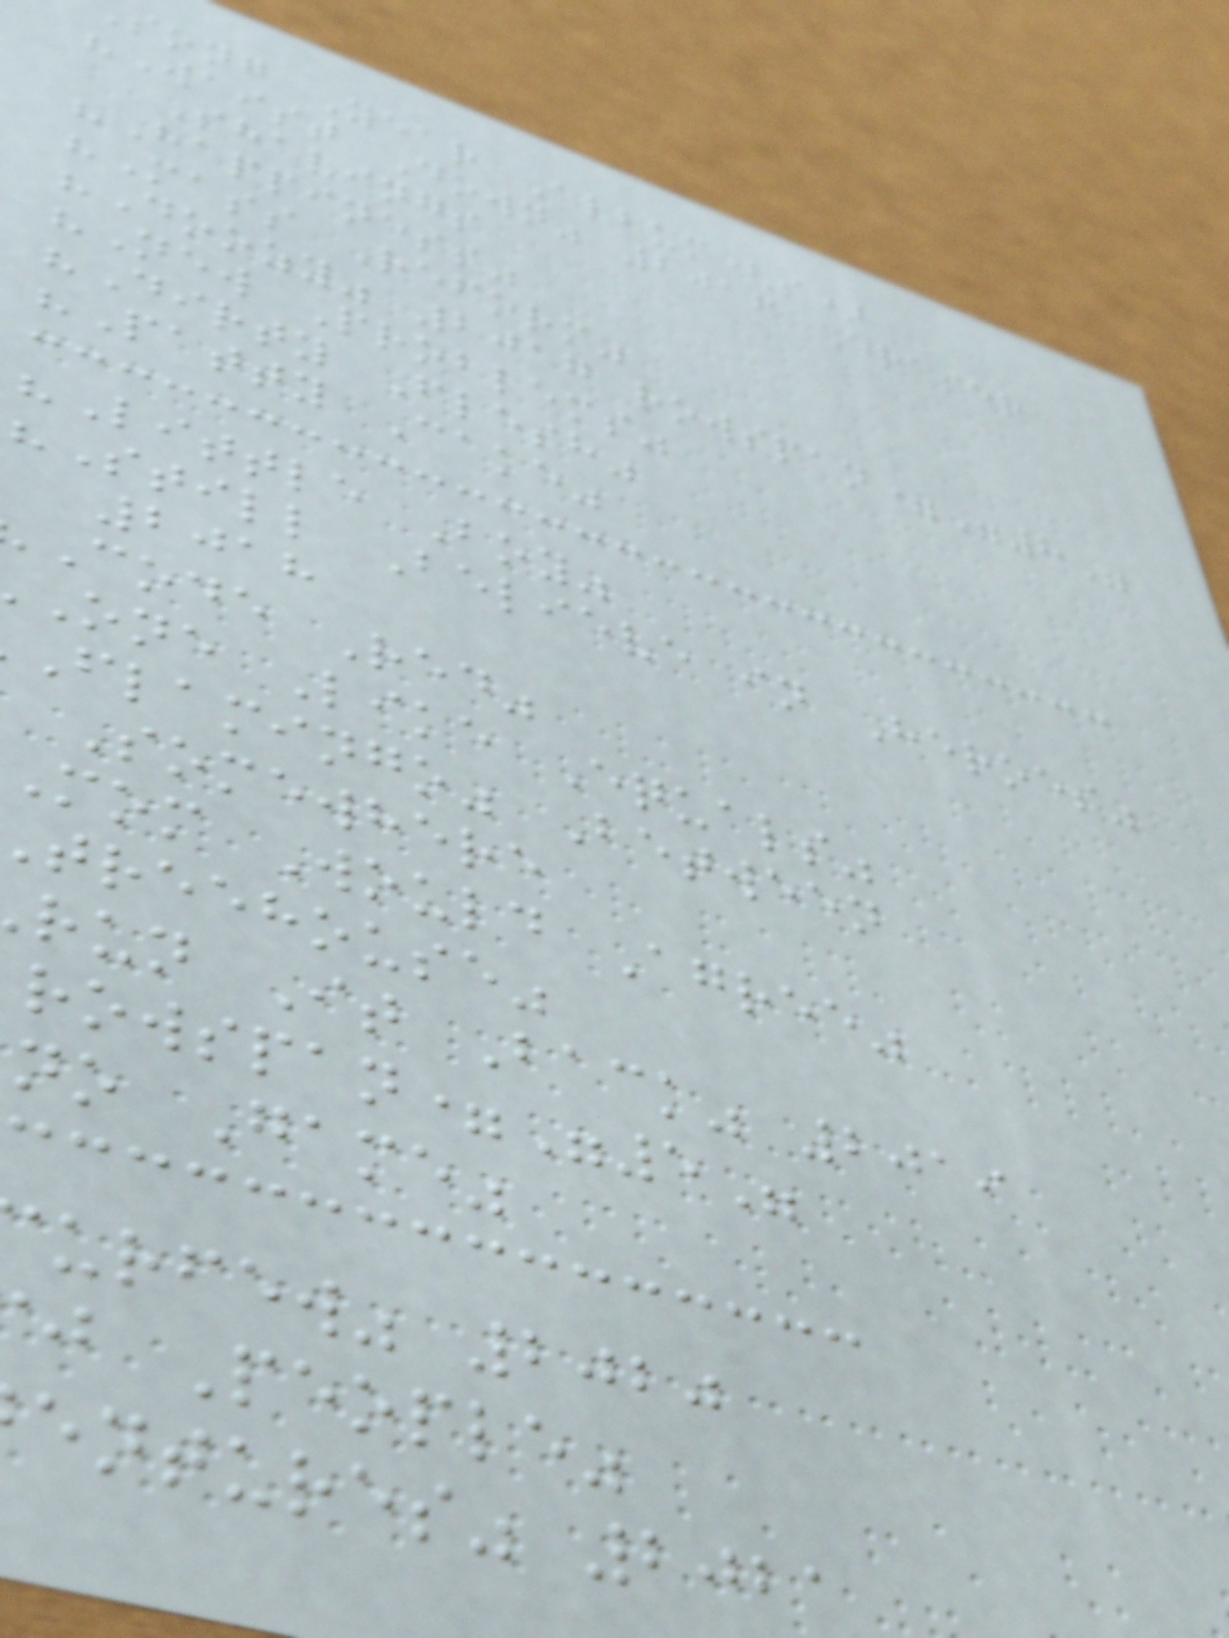song Year Album(s)
"Waist Down" 2016 Eraser
Shavings
"Happiness"
"Mass Reform"
"Doozy" 2017 rowspan="8"
"New Problems"
"Dirty Flesh"
"Patty Cake"
"Little Boy"
"Still Believe in Heroes"
2018
Code Red"
One Like Equals"
Flamingo" Between
Somewhere
mom Would Agree"
treehouse"
run It Back" 2019
rowspan="5"
no Game"
urfew" 2020
j People"
entures" 2021
